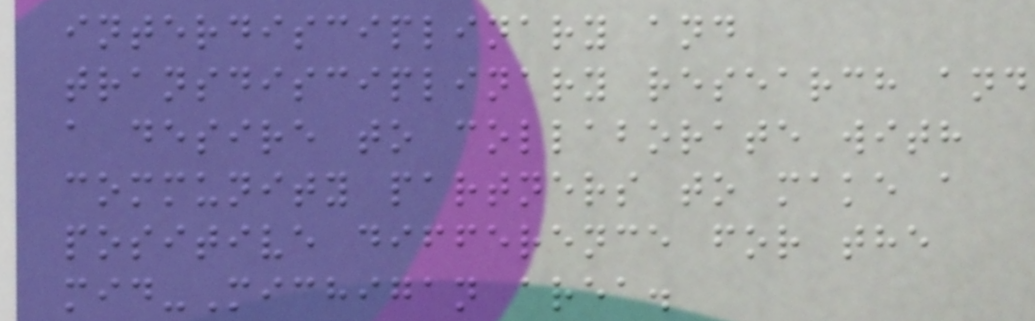interdisciplinary and
transdisciplinary research and
a desire to collaborate with
community partners to make a
positive difference for the
mid-Michigan area.
